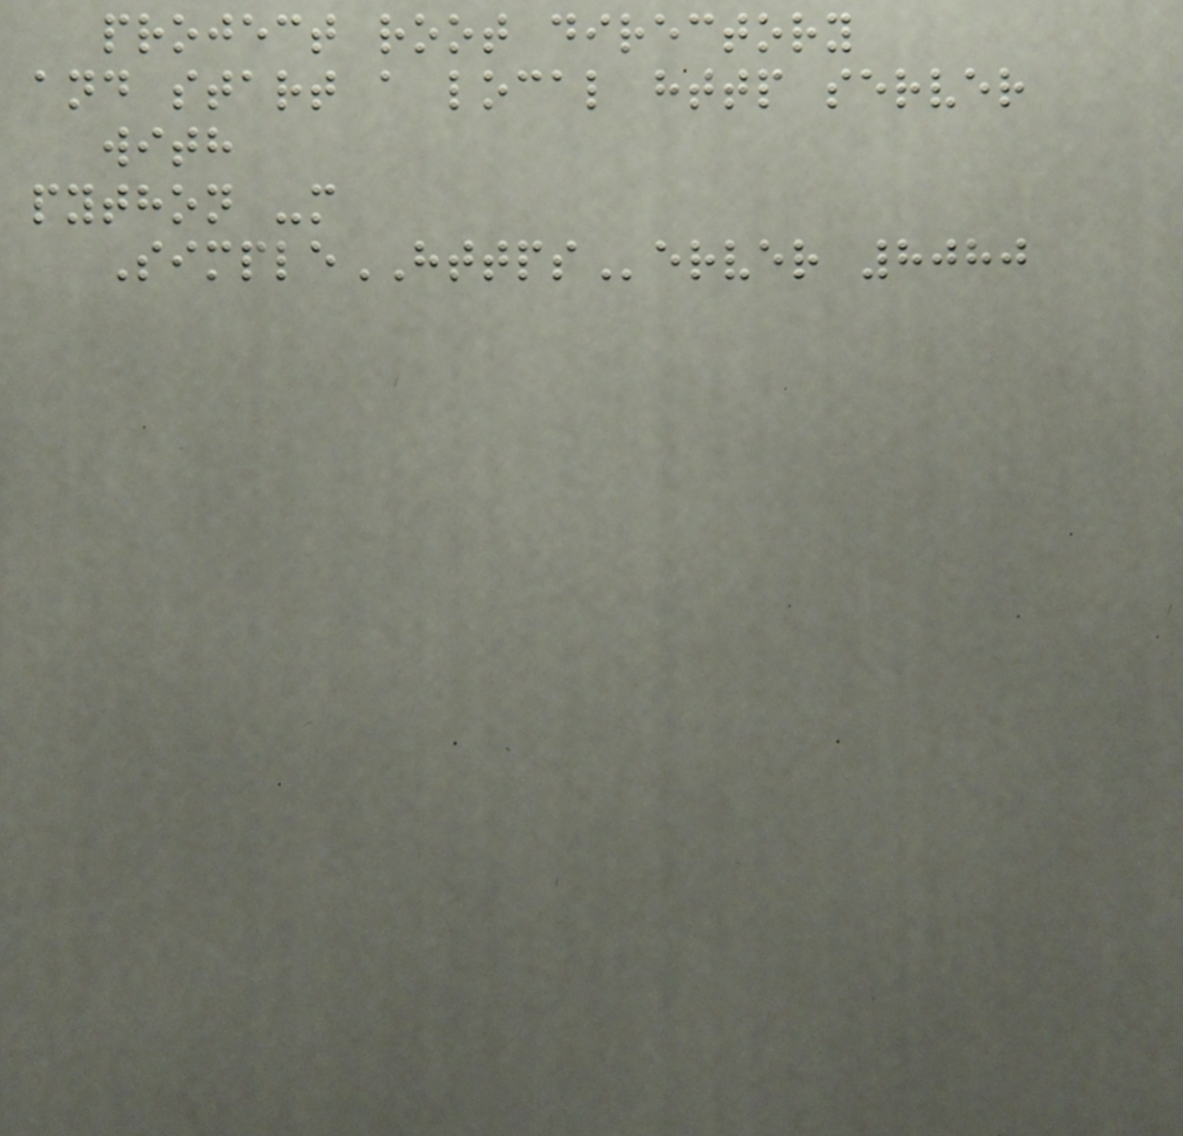project root directory
and start a local http server
with
python -m
SimpleHTTPServer 8080
